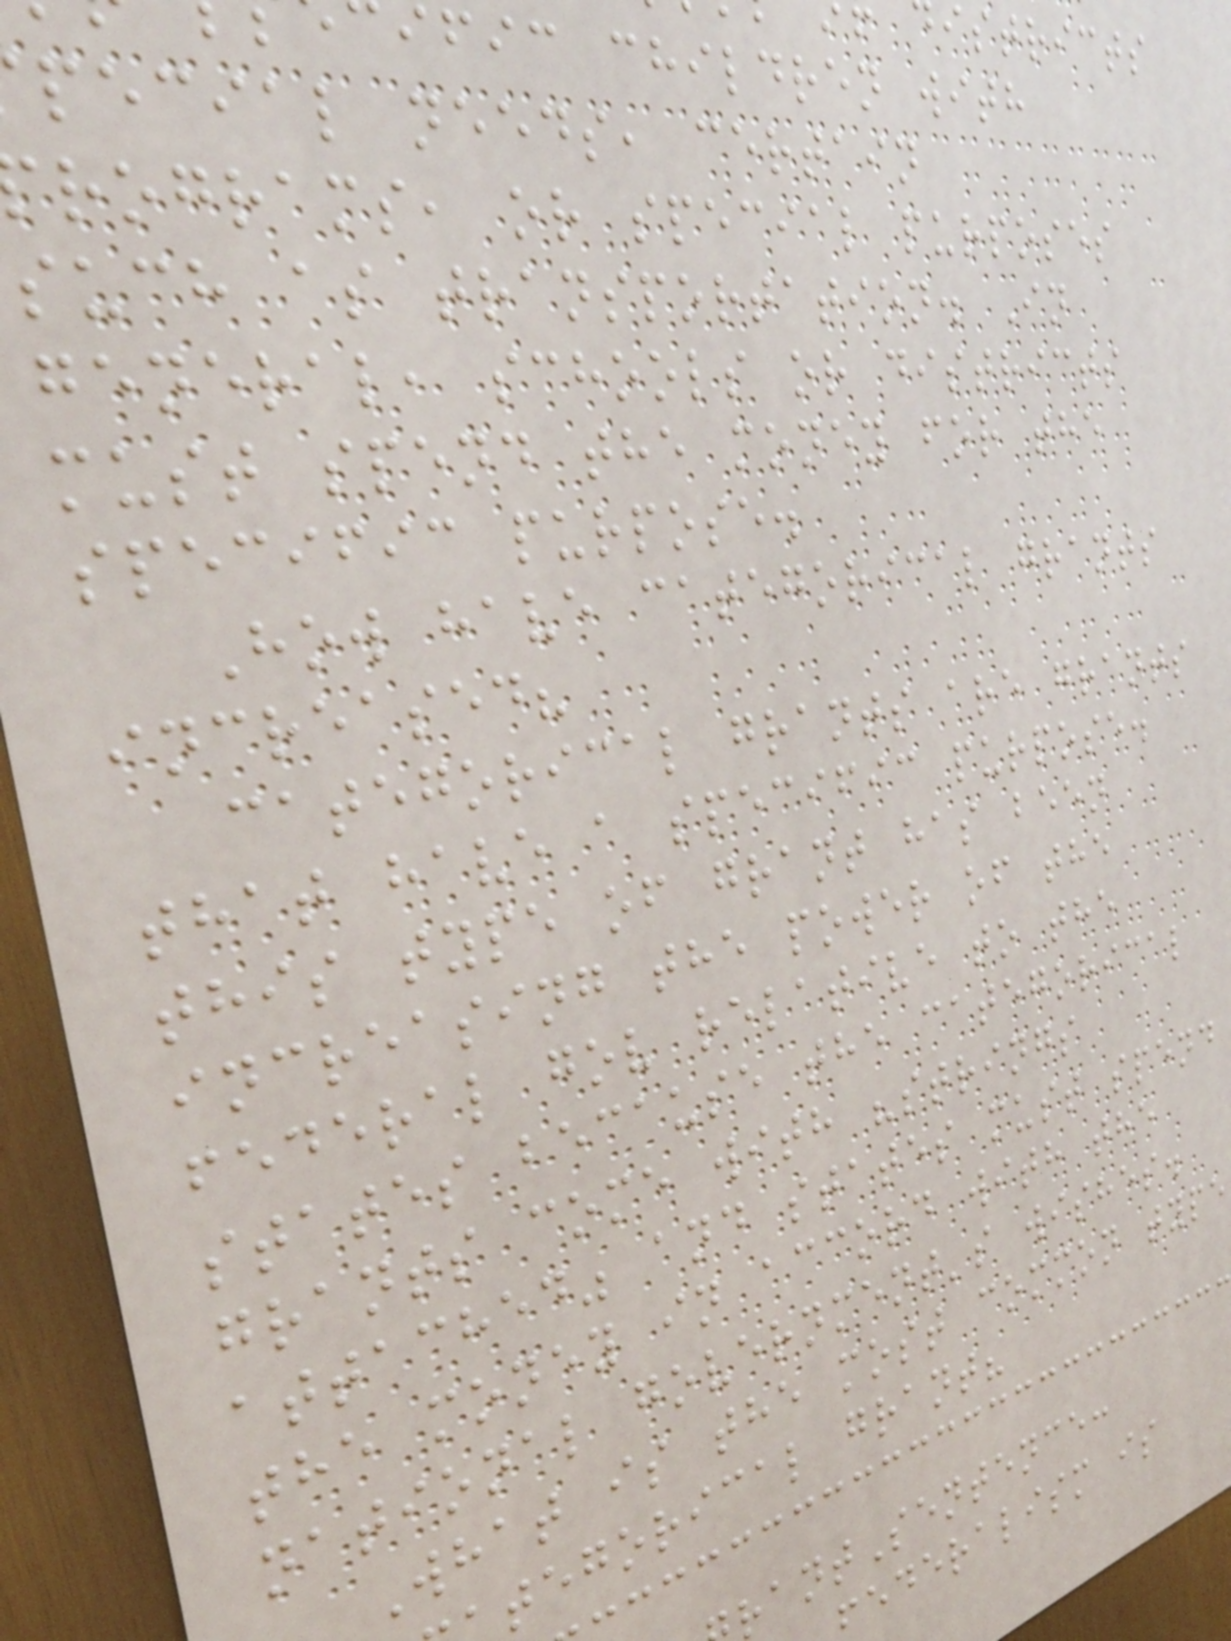istricts
ific children with
pecial needs, certain
rograms, or special purposes
such as transportation. In
general, schools or districts
must spend the money for the
specific purpose.
How have categorical grants
increased?
categorical grants are grants
that have a specific purpose.
this type of grant has been
increasing the power of the
federal gov relative to the
states because the categorical
grants come with "strings
attached" and states must spend
the money in accord with the
national government's wishes.
What is the most common type
tegorical grant?
rantSentence:
ederalism is
